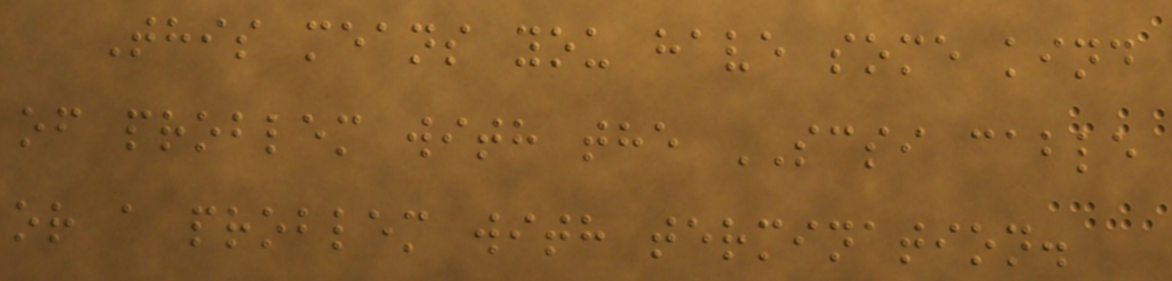This means you have some kind
of problem with the SCSI cable
or a problem with termination.
